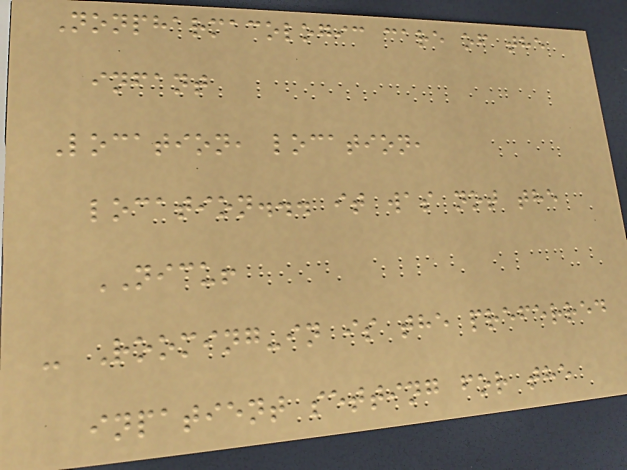Nonpharmacologic care of the
infant
Location, location,
location... it was not the
NICU!
- Rooming-in is the preferred
inpatient setting for the
